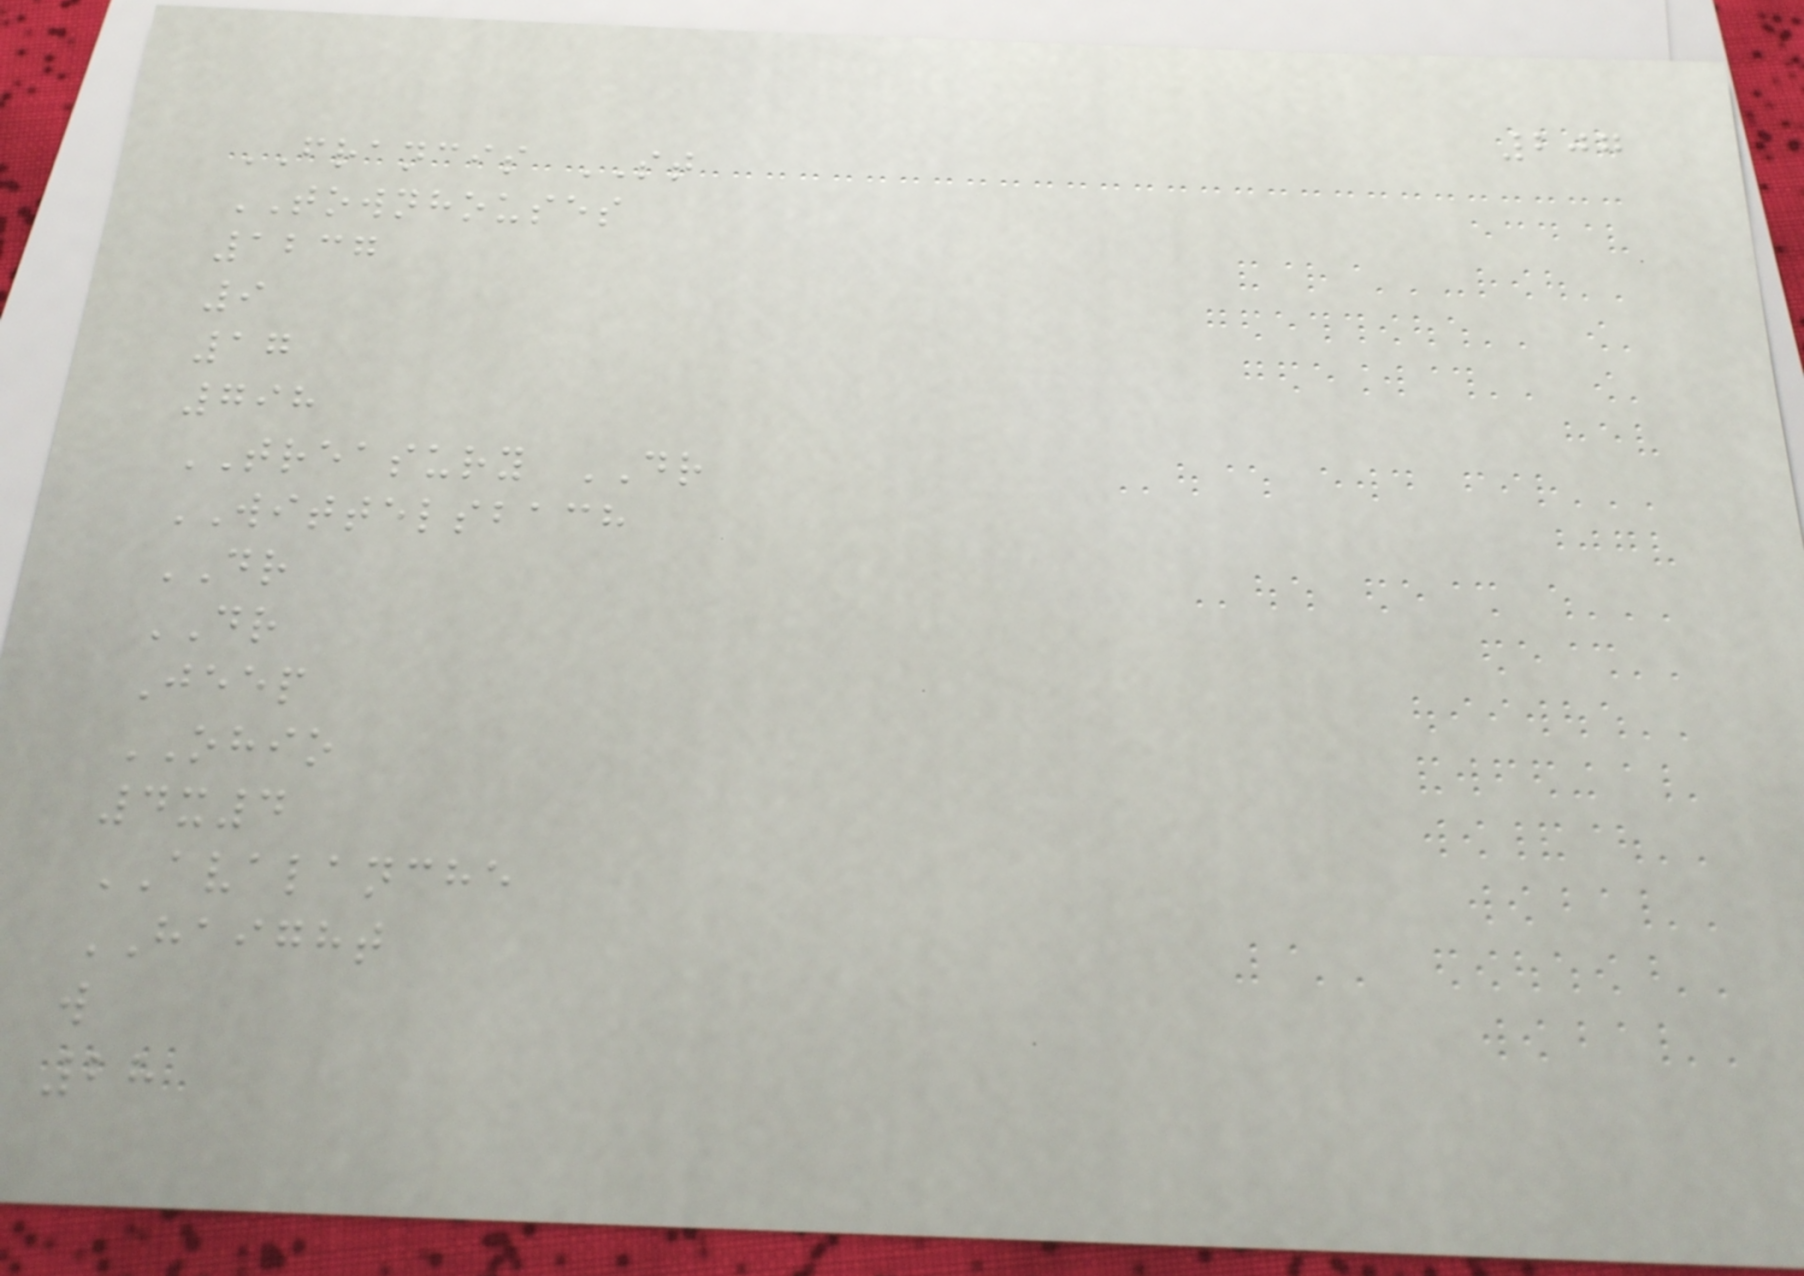207
FRANCIS ST
TOWNHOUSES
1237
9
17
798
TREASURY DR
WITTELSBACH
DR
DR
Jeep
OHIO
4x4
AVALANCHE
HAIGHT
w
28
